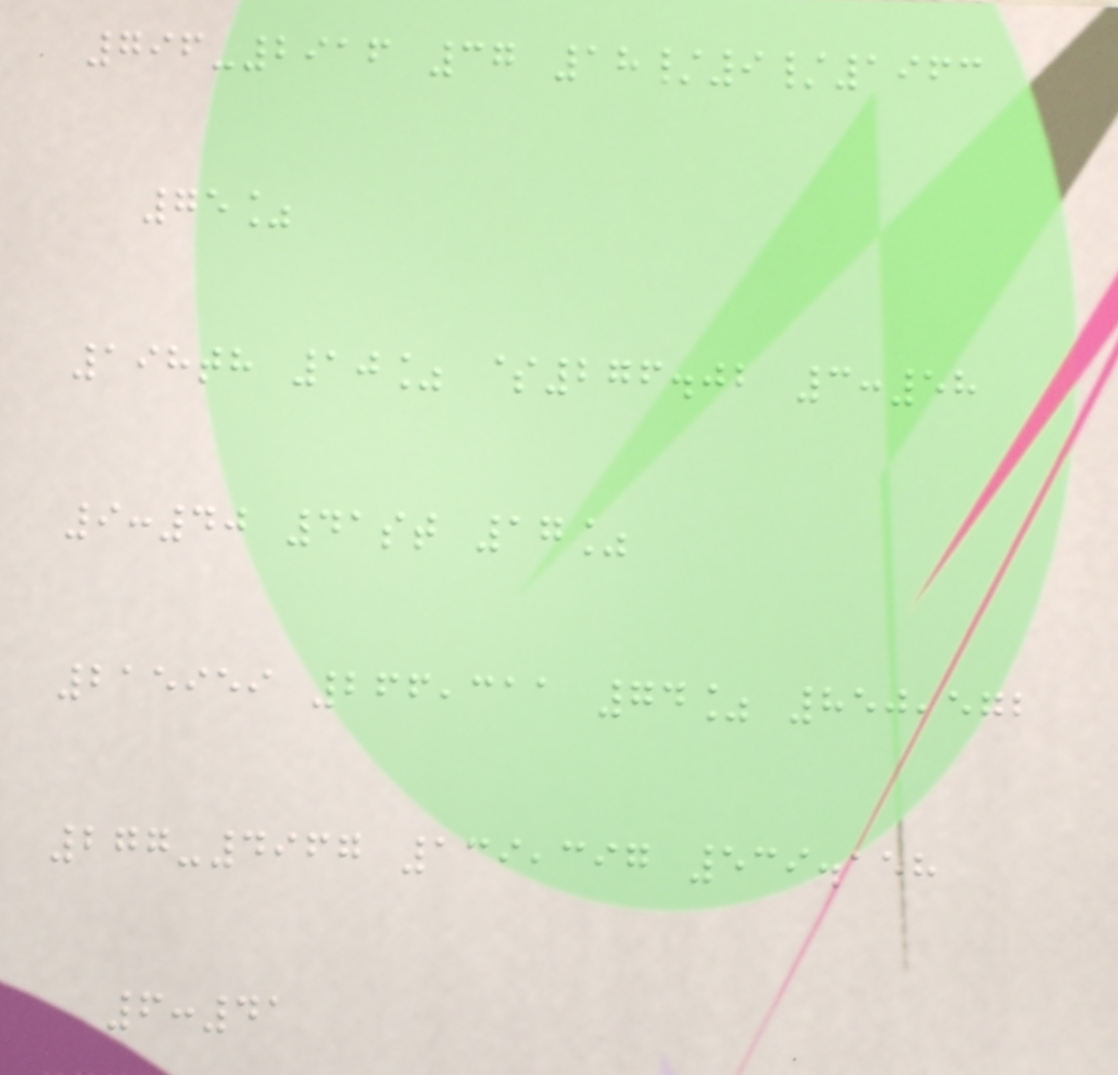796-2916 37 18/9/1963
75%
198th 10% $276.02 3:58
9:40 41st 17%
215959 266,311 74% 850,572
277-4967 139,397 539.158
6:41
